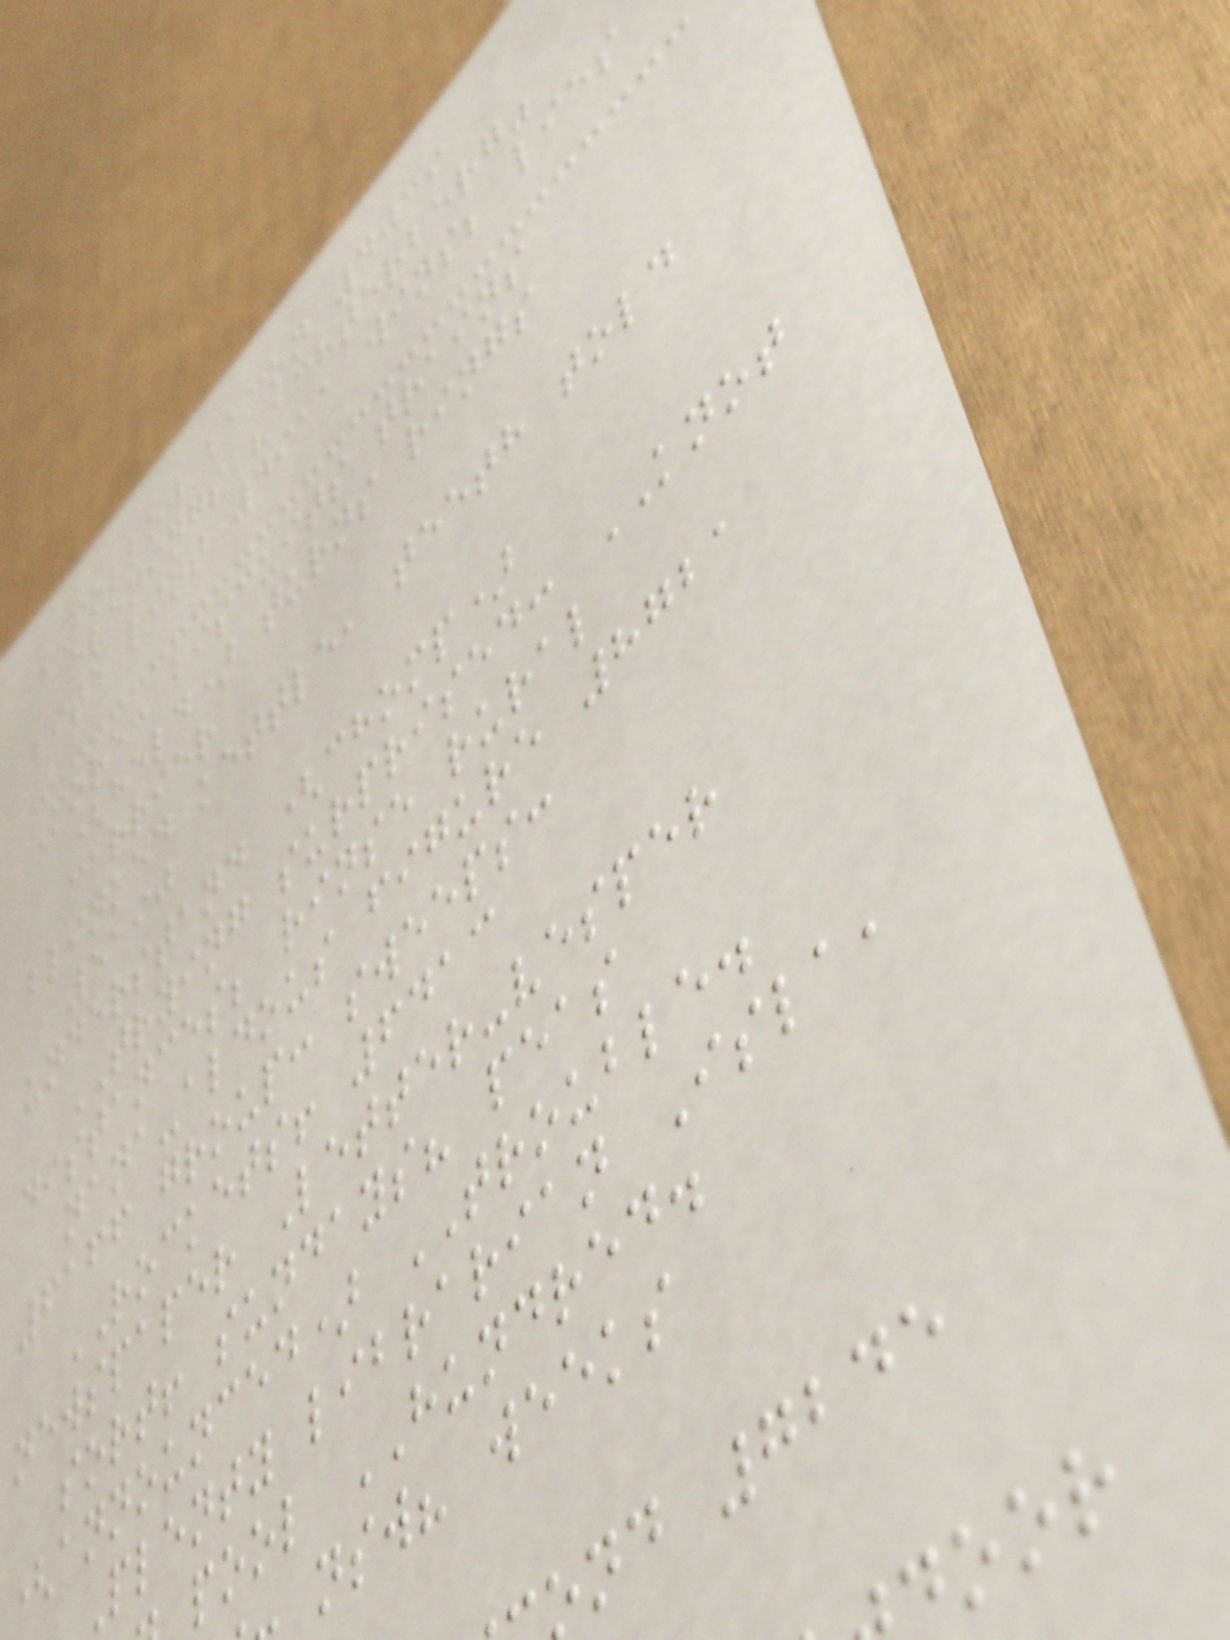FOLLOW bacon 4039
evenings "achterberg"
bite lint 4911 wins; lies
More: biscuits trains
(held) turns rings
carrier
blinked kettle, teeth told
5190
understand (chomp)
TRYING surprised: KNOT
distances; rinse rural
nana-aldous figure 8721
6166 group: sweeps:
ROCKETS! 6413
newspaper Letter-vesper
sort! sundays? peas
(announced) TROUBLE.
plenty librarian Isla,
pool HUNDRED.
nsw? weeks
nd 7245
